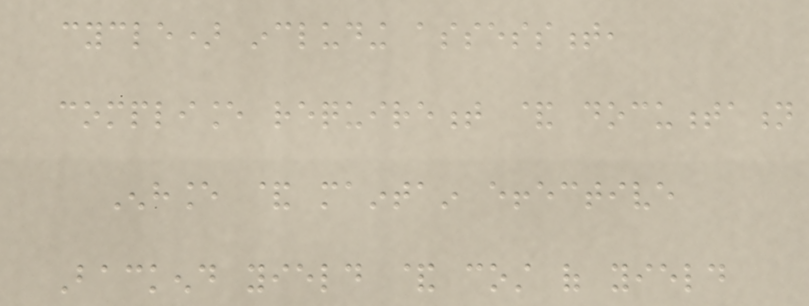cycle) including assessment,
compliance requirement & documentation
Enhance & maintain effective
Backend yield & cost of yield
